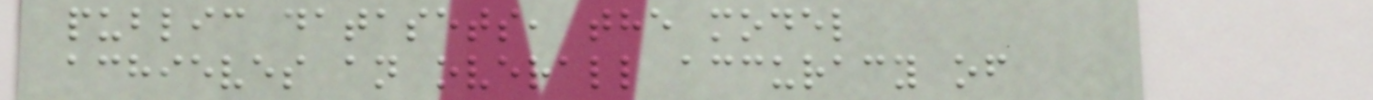public datasets, the model
achieves an overall accuracy of
